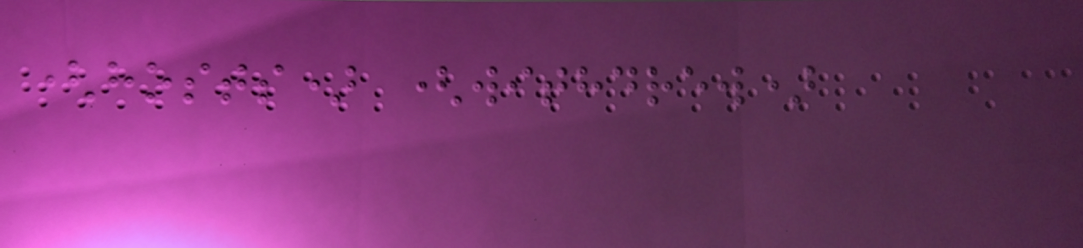(hosts) (withdrew)
